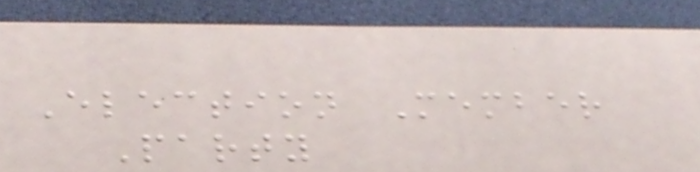Election Member
Party
